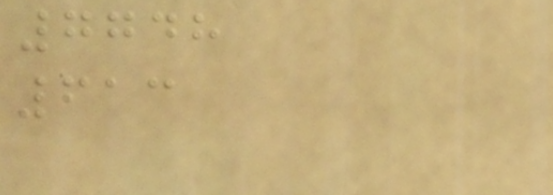7748
613
